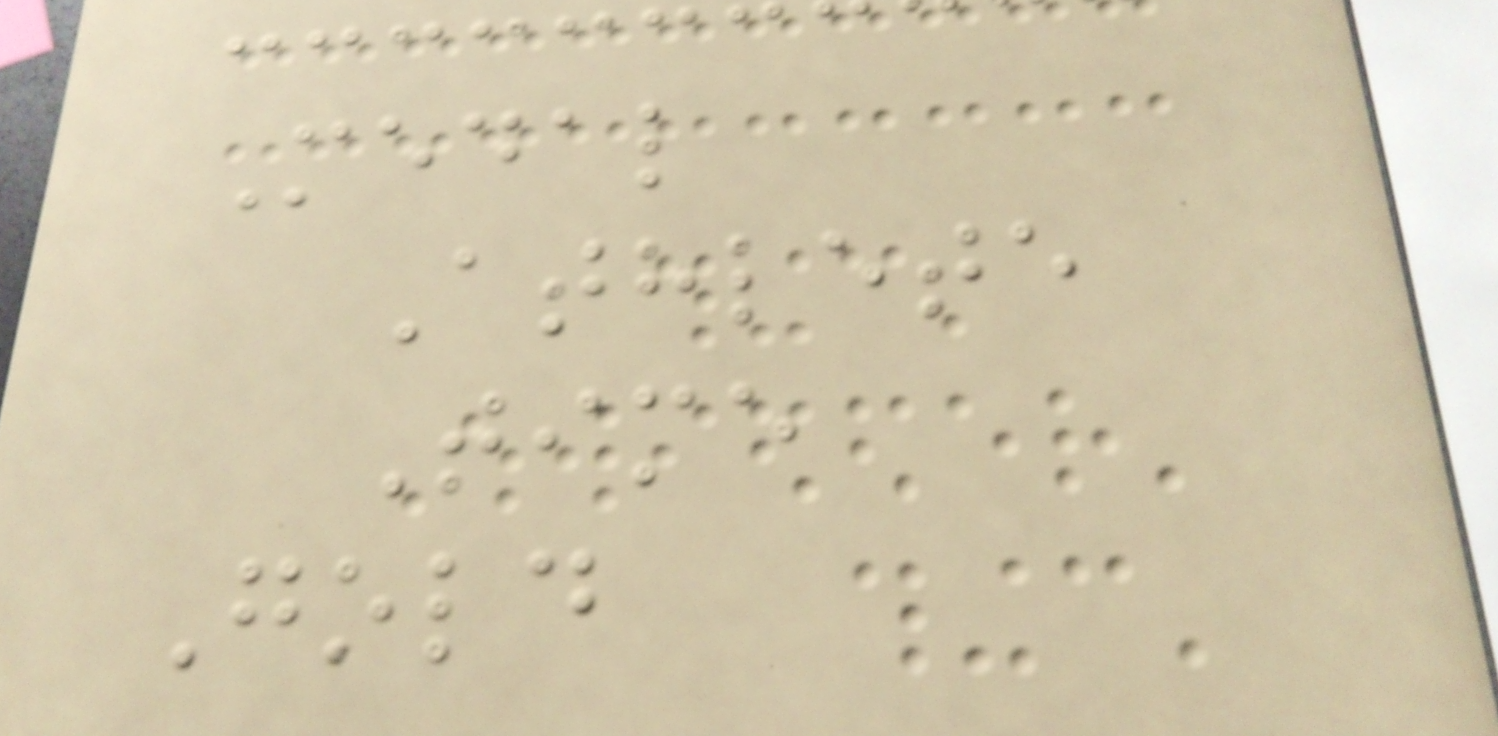Medal
Athlete
Time
Gold
